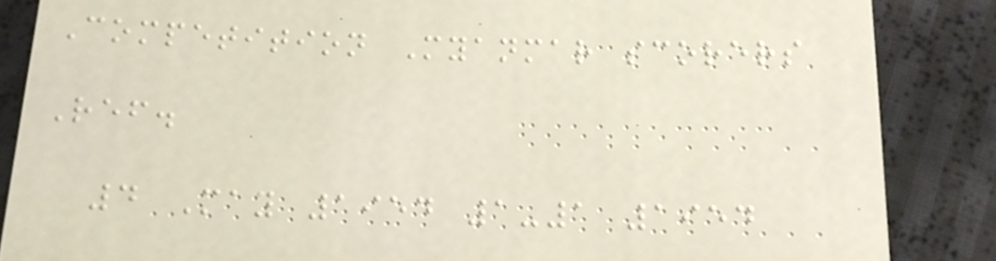Competition Myanmar scorers
Ref.
4 May 1954 1-1 1954
